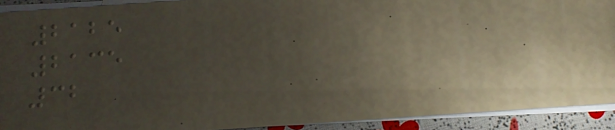2125
2135
32
